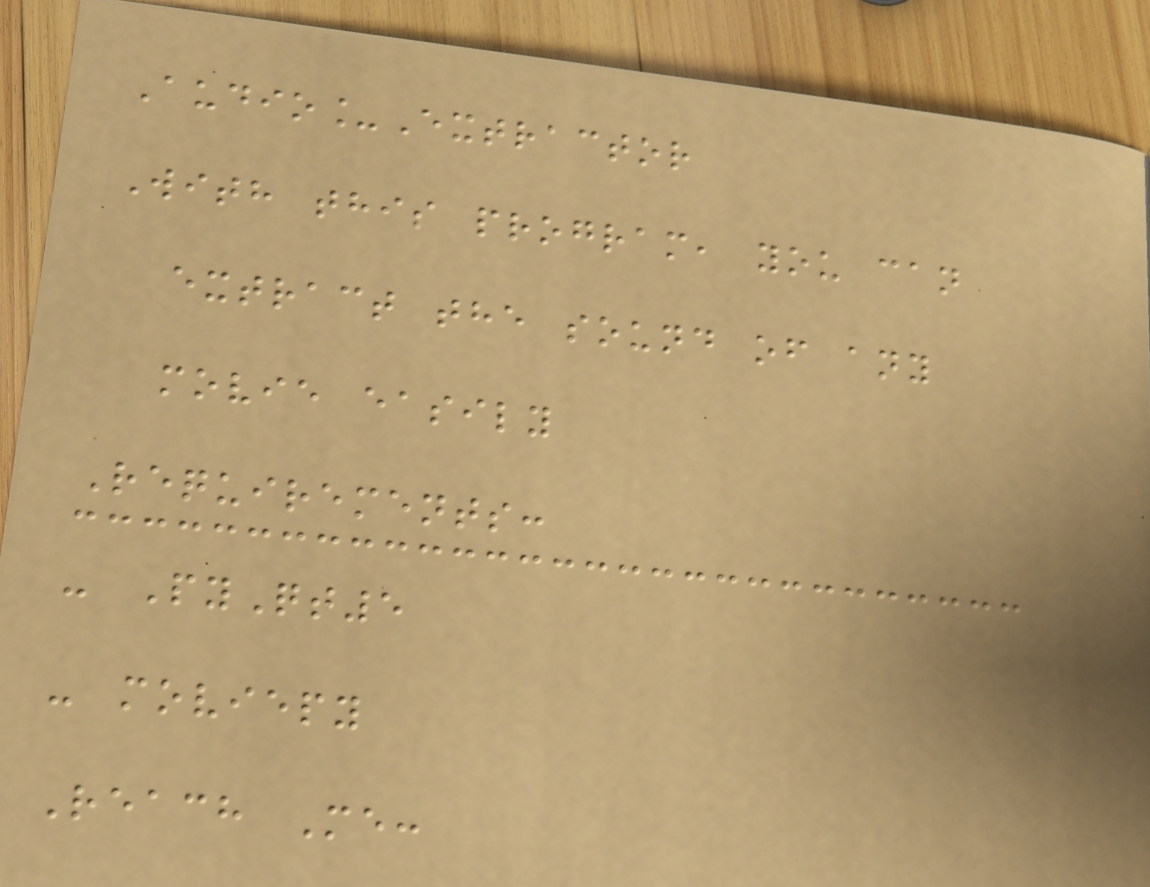Audio_Extractor
With this program, you can
extract the sound of any
movie easily
Requirements:
- PyQt5
- moviepy
Reach Me:
